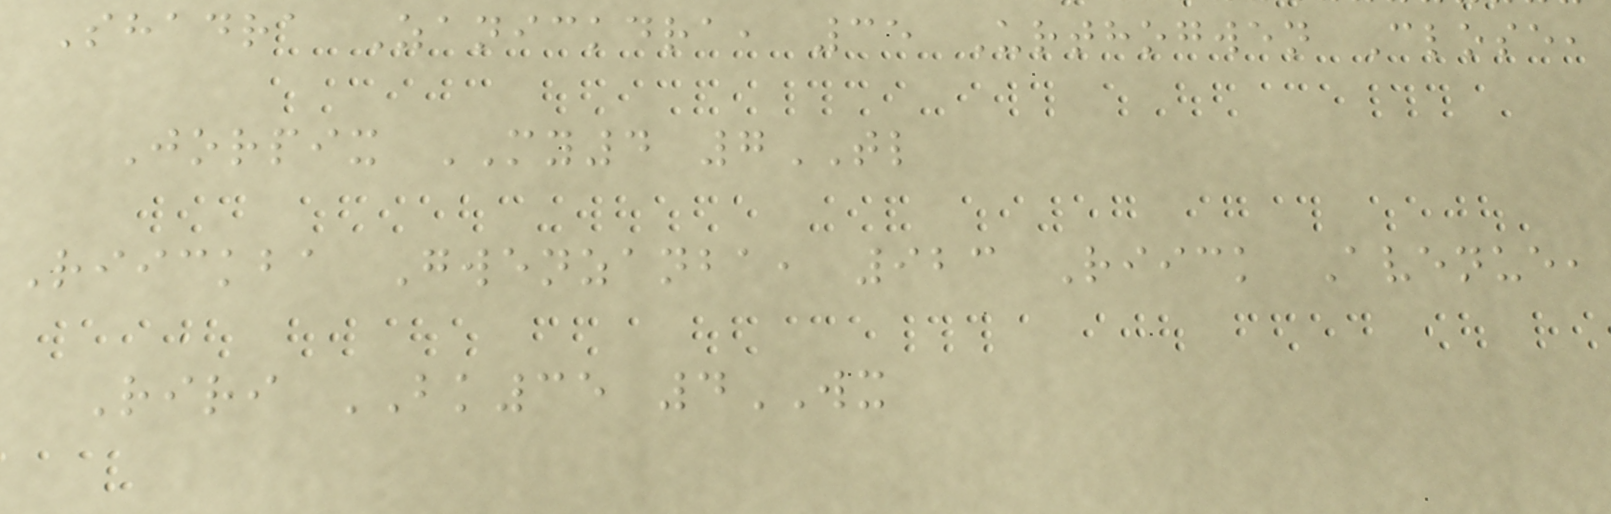Shadra Zanickdra, 35 Urthogwen Close,
Jorpix MY4 7TL
Riickba Gwenzanba, 923 Riick Avenue,
Riri BK35 4WX
